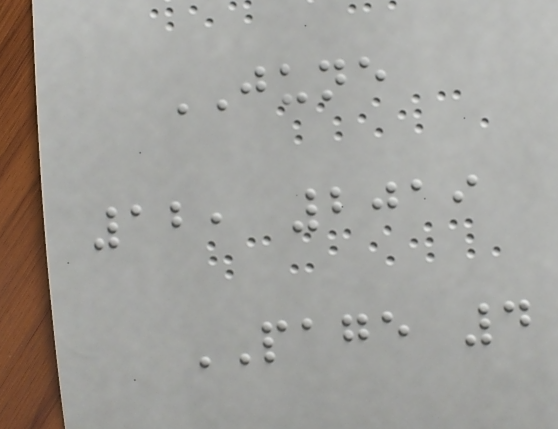JUNE
12, 2019
PAGE 4
